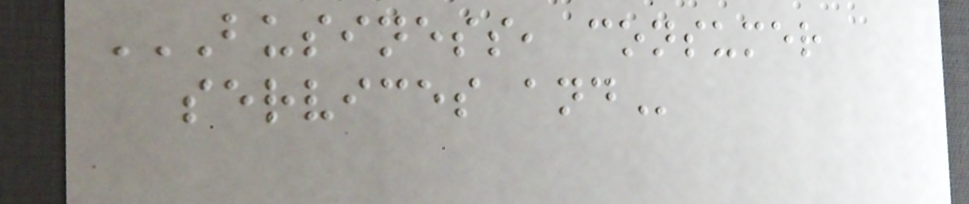BUSINESS, CONSUMER
SERVICES AND
